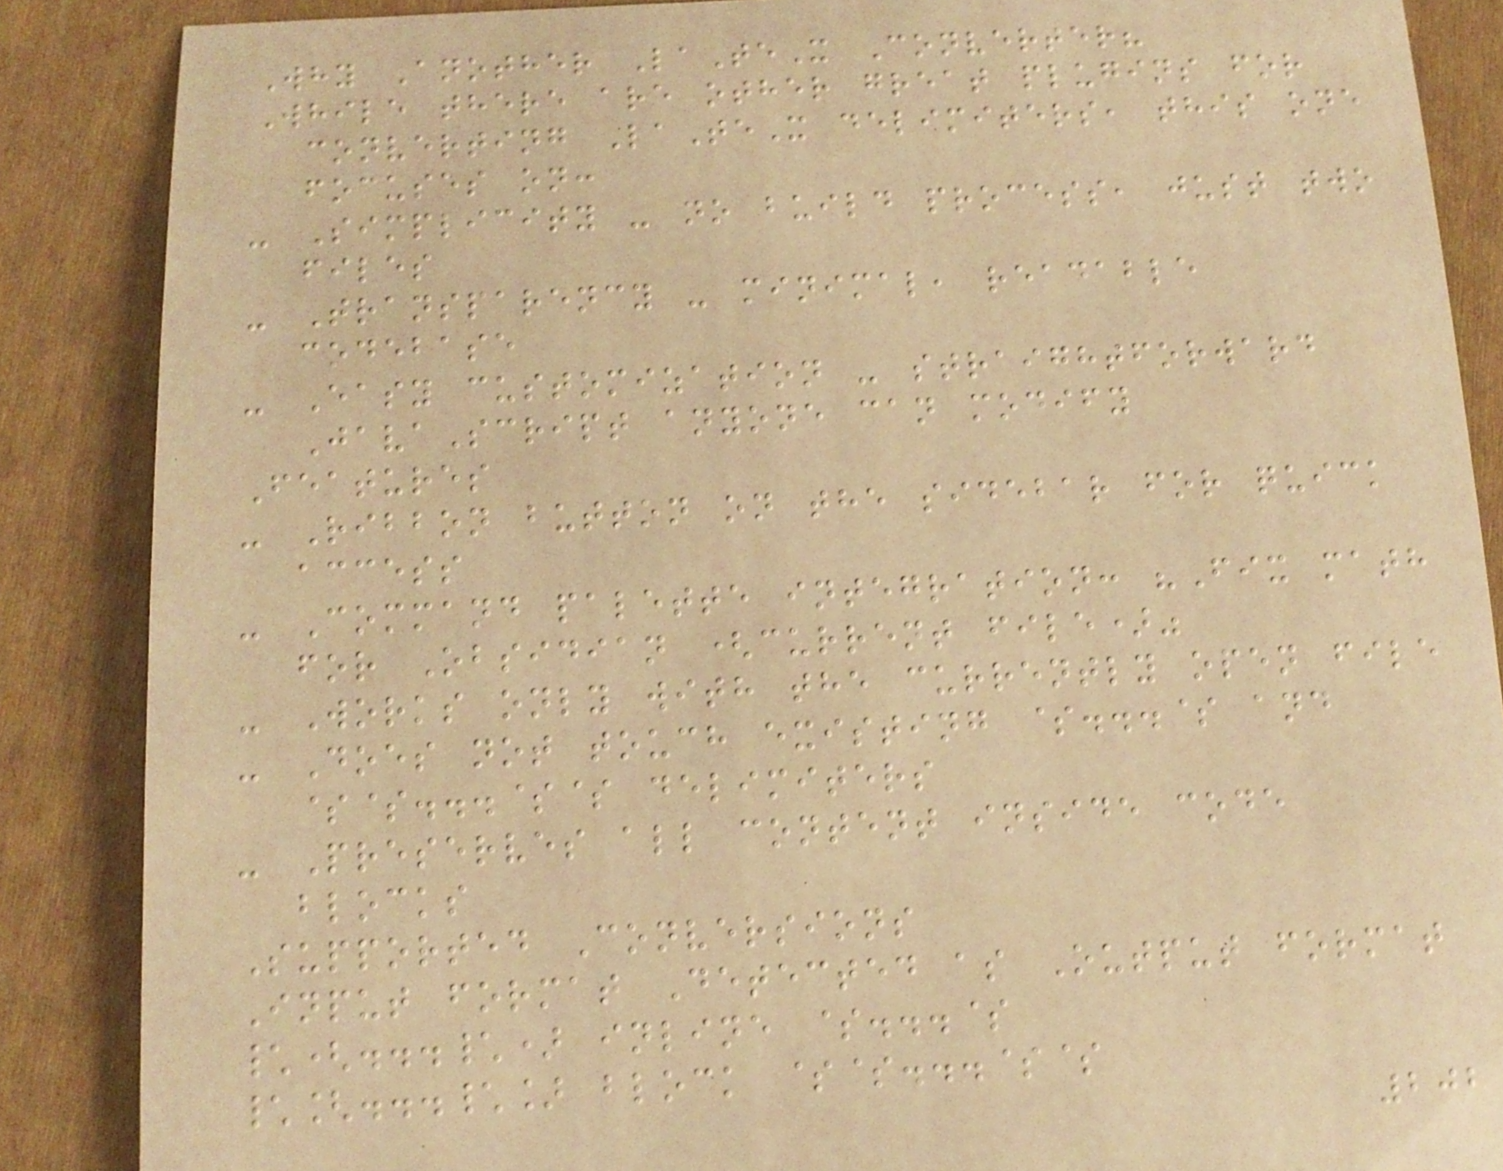Why Another LaTeX Converter?
While there are other great plugins for
converting LaTeX delimiters, this one
focuses on:
- Simplicity - no build process, just two
files
- Transparency - minimal, readable
codebase
- Easy customization - straightforward
JavaScript anyone can modify
Features
- Ribbon button on the sidebar for quick
access
- Command palette integration: "Fix math
for Obsidian (current file)"
- Works only with the currently open file
- Does not touch existing $...$ and
$$...$$ delimiters
- Preserves all content inside code
blocks
Supported Conversions
Input format Detected as Output format
\(...\) inline $...$
\[...\] block $$...$$
202
